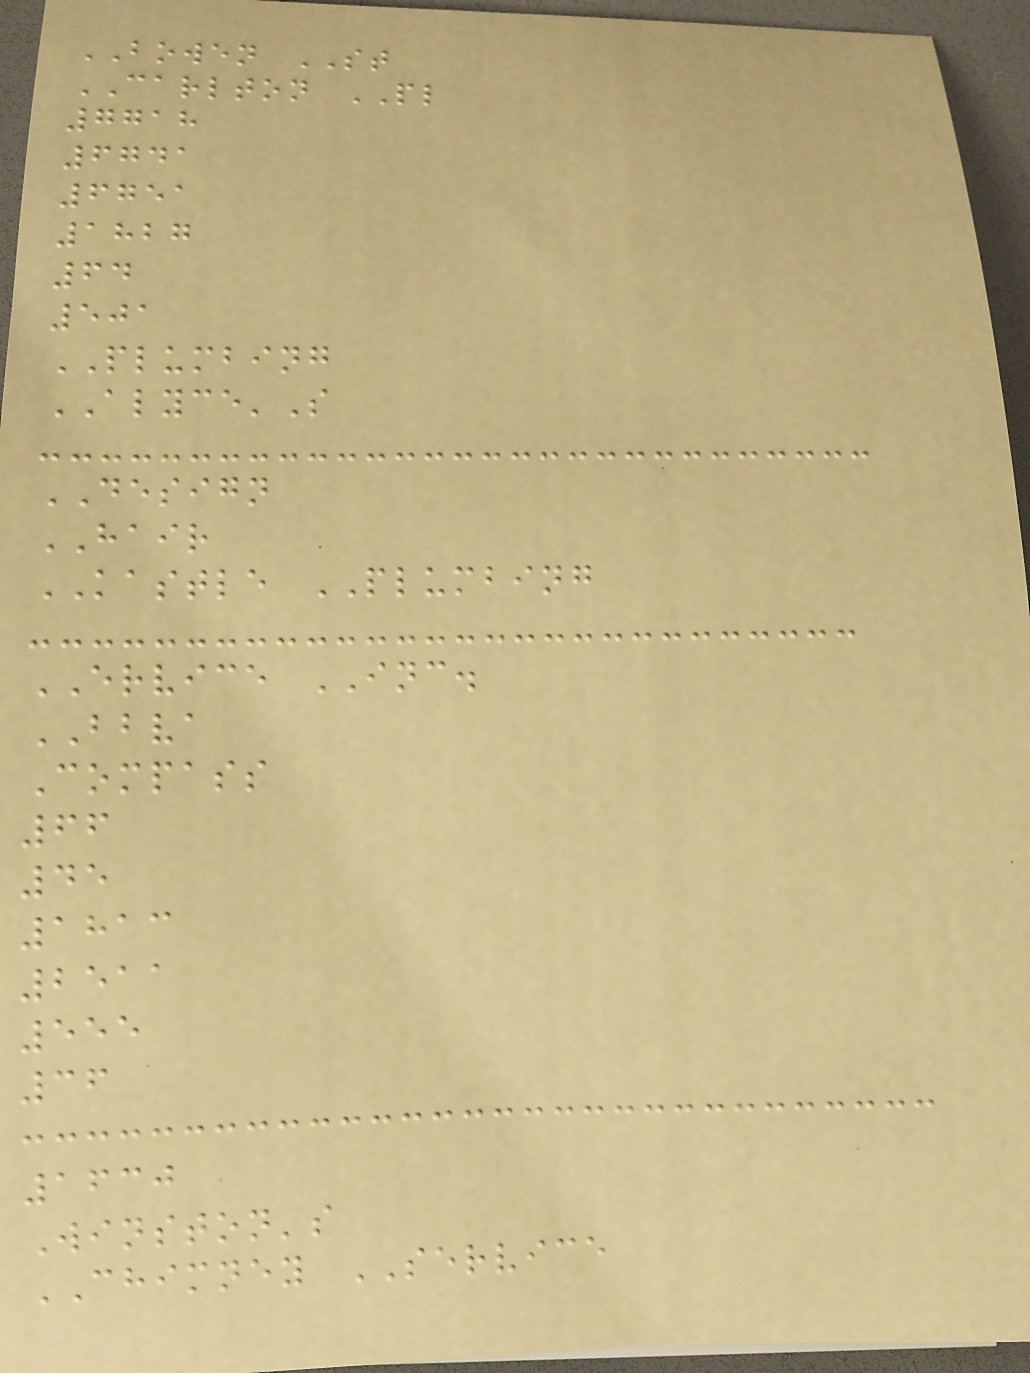BOWEN ST
CARLTON PL
7718
6741
6751
1827
64
501
PLUMBING
ALYCE'S
DESIGN
HAIR
KASTLE PLUMBING
ERVICE INC.
BBVA
Compass
66
45
1813
2511
555
36
1630
Winston's
CHIMNEY SERVICE
